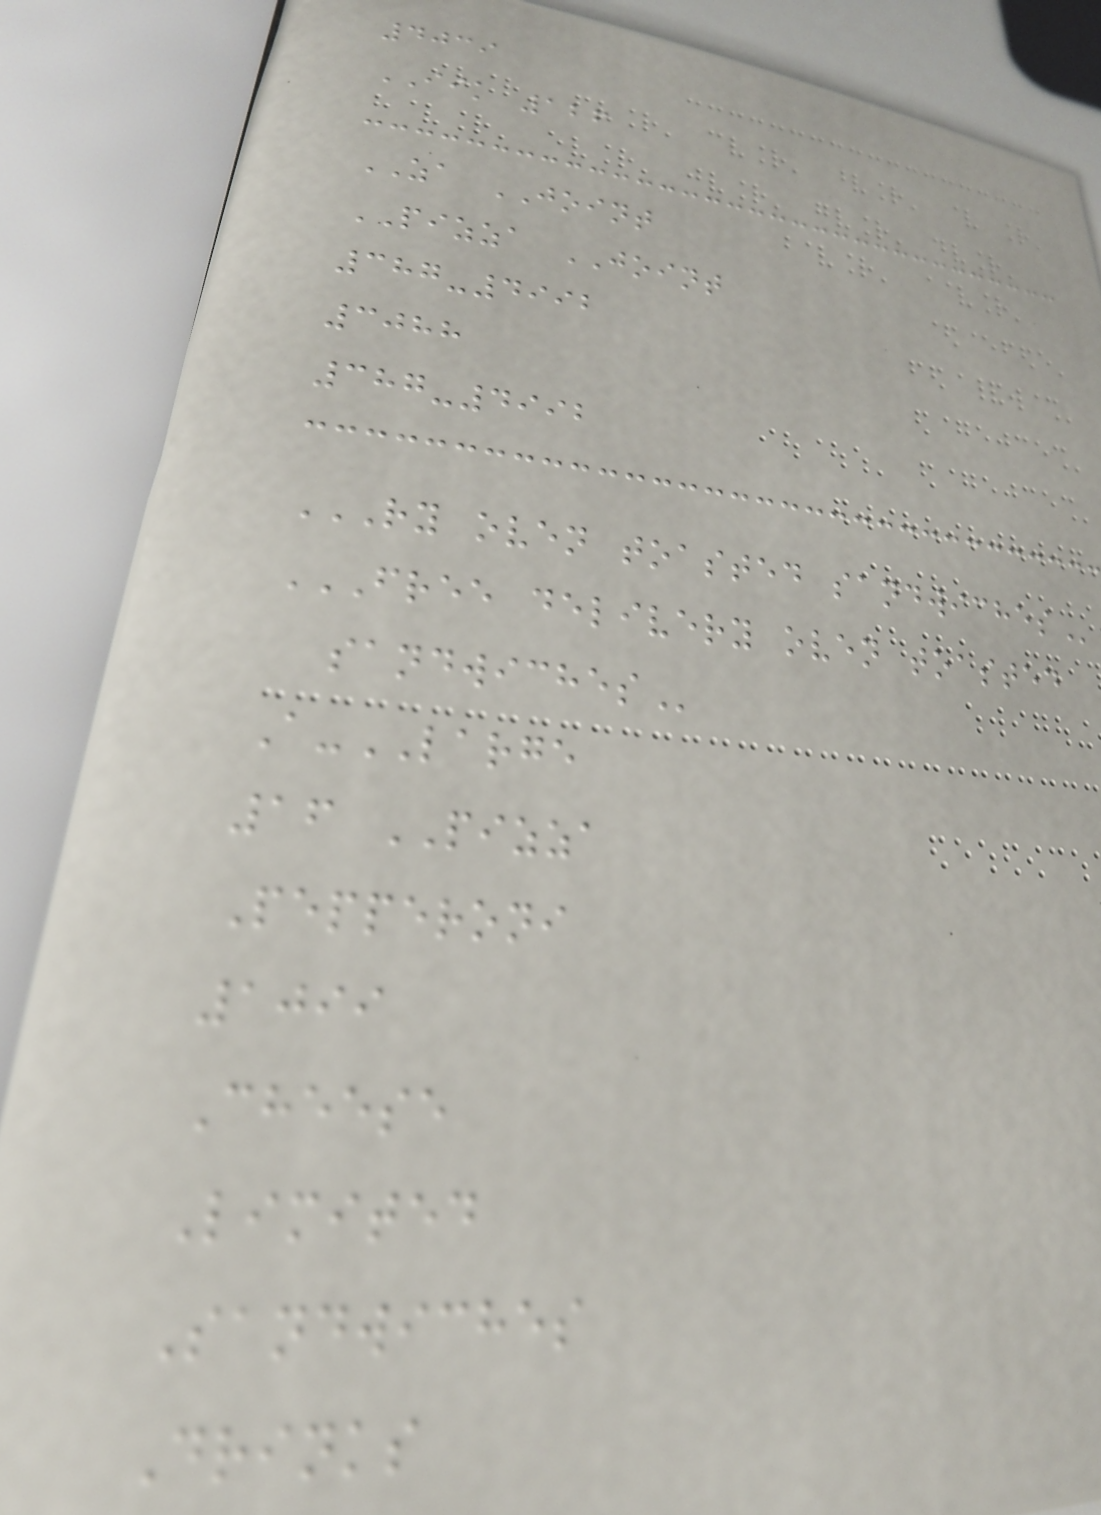4039
IIK 126
ZA JOINT
PIZZA JOINT
387-4992
3088
387-4992
RY OVEN TOASTED SANDWICHES
FREE DELIVERY OVEN TOASTED
SANDWICHES
A-LARGE
16 PIZZA
Pepperoni
1099
Cheese
Limited
Sandwiches
Drinks
